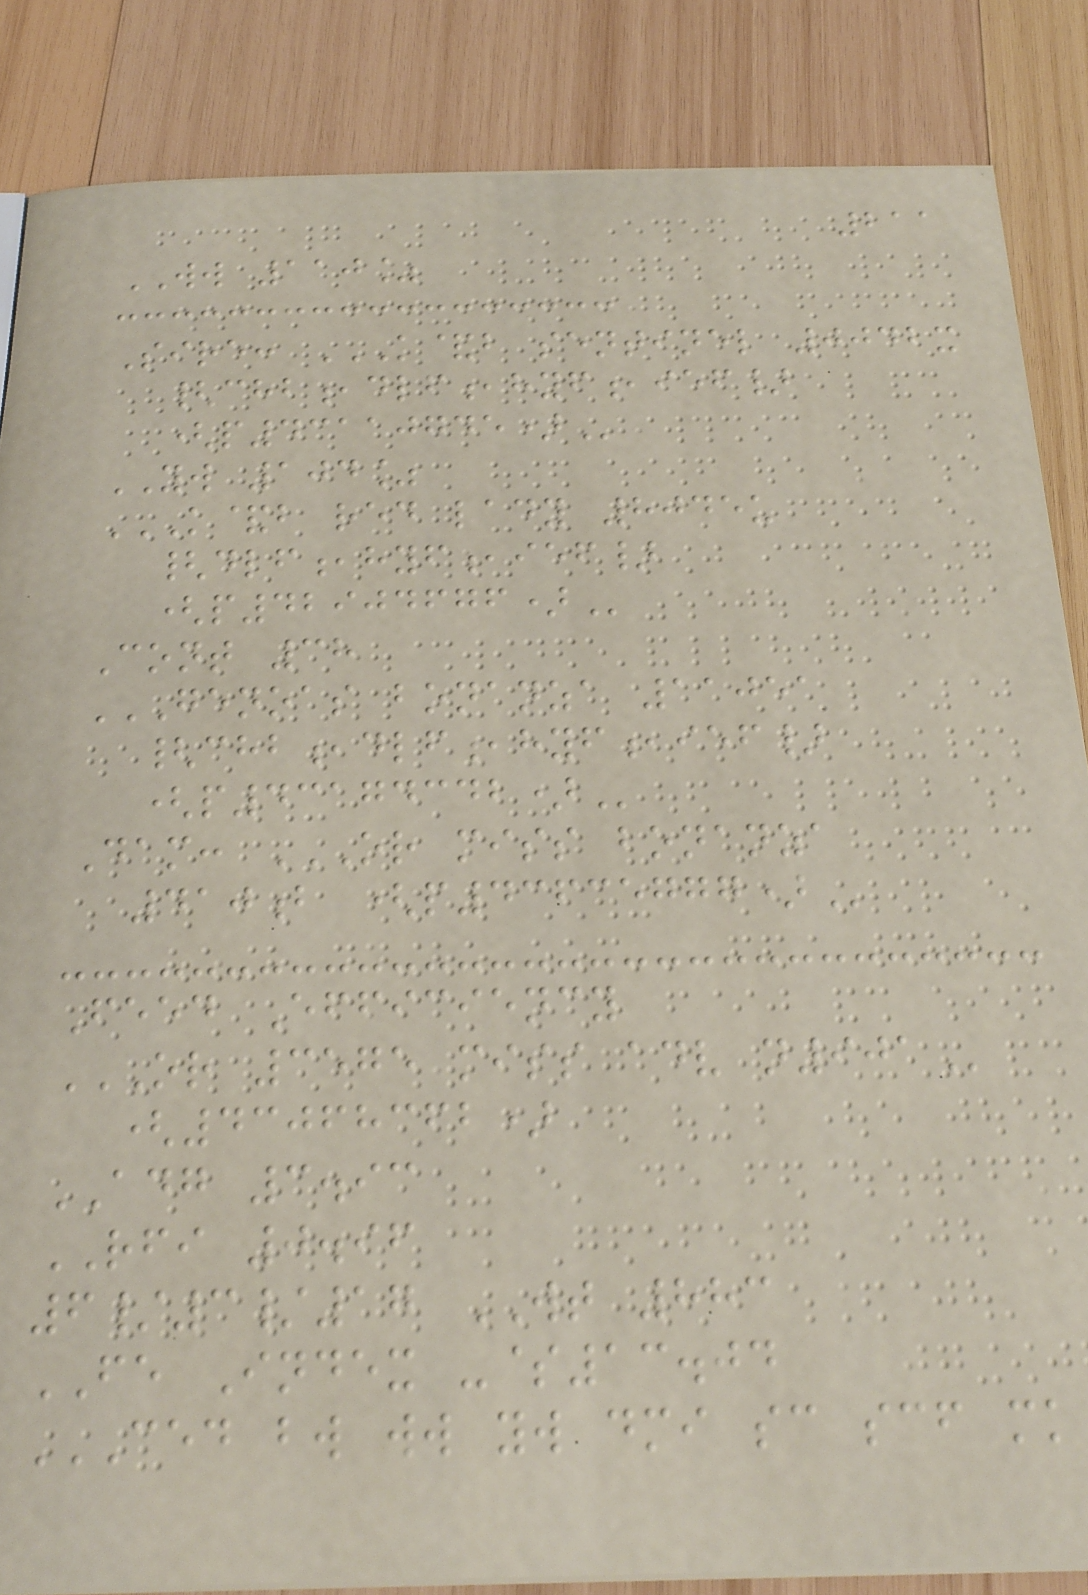211
WW 110%
Sire: K&B SENTINEL 0042X
{CHB,DLF,HYF,IEF}
(P43110745)
YW 104%
K&B RED LADY 8045U
{DLF,HYF,IEF}
(P42904676)
Cont 38
GENOAS BONANZA 11051
{CHB,DLF,HYF,IEF}
(P43174342)
Dam: OR MISS BONANZA
410B (P43635777)
Feed Efficiency
OR 3575 MISS ADV N901
(43068362)
ADG 3.93
RFI 0.96
6/3/17 WT 883
FE Index -$13.04
CED BW WW YW DMI SC SCF MK
